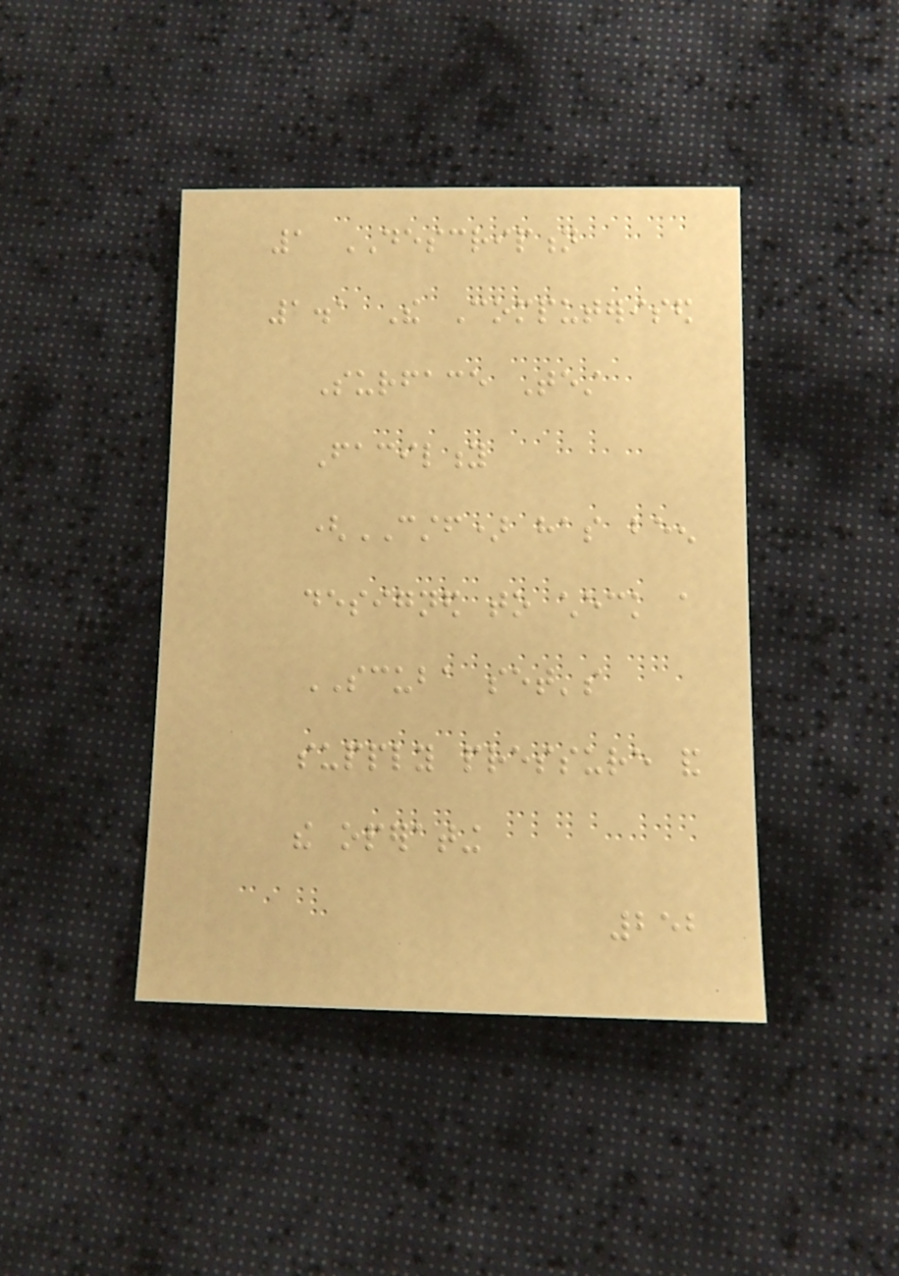1 DESCRIPTION
1.1 The Computerised
Surface Test
Facility
(CSTF) has been
designed to check a
SCUBA set's
supply pressure and
the operating
252
